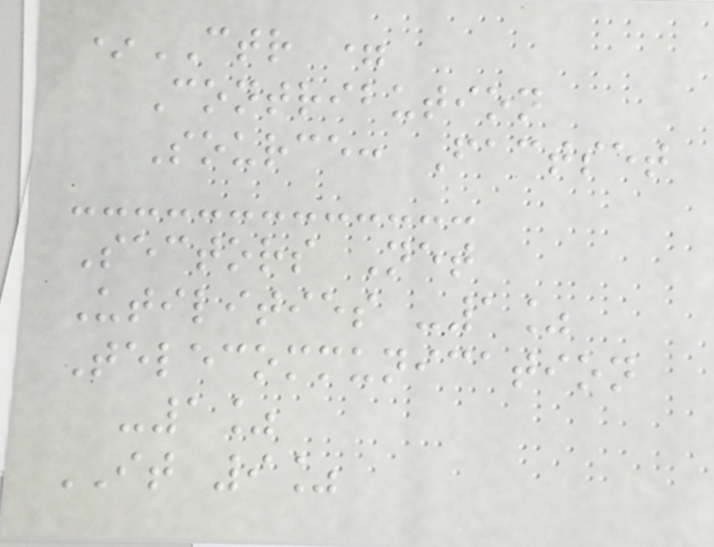*CTR =
Contribution
Source: Factset
Sectors Net
Utilities -1%
Telecommunication
-1%
IT 9%
